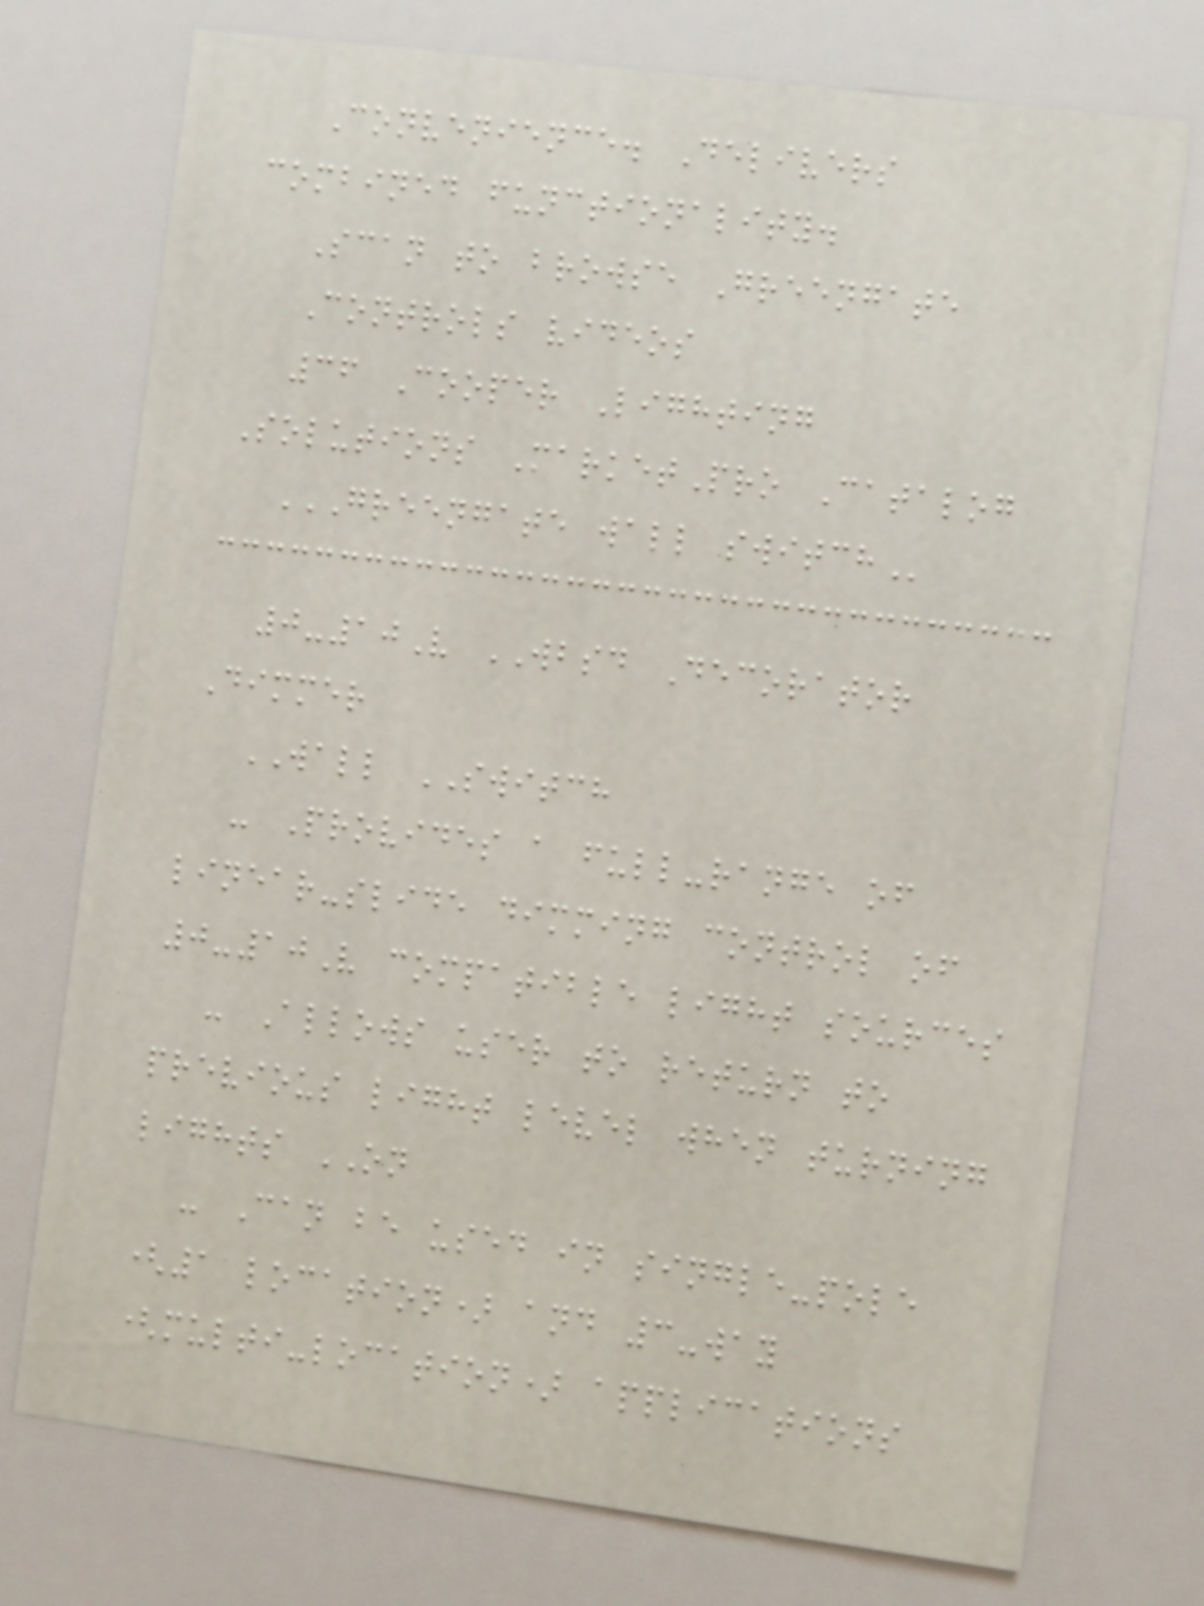Convenience. Delivers
combined functionality.
Scan to browse Greengate
Controls videos
36 Cooper Lighting
Solutions MarketPro Catalog
GREENGATE WALL SWITCH
0-10V WBSD Decorator
Dimmer
WALL SWITCH
- Provides a full-range of
linear-slide dimming control of
0-10V compatible light sources
- Allows user to return to
previous light level when turning
lights ON
- Can be used in single-pole
(1 location) and 3-way
(multi-location) applications
